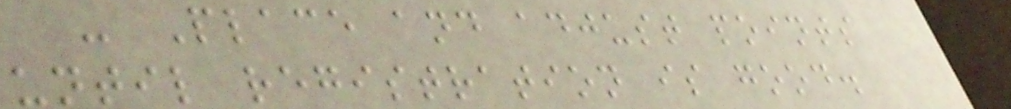- Place and adjust points
until registration is good.
